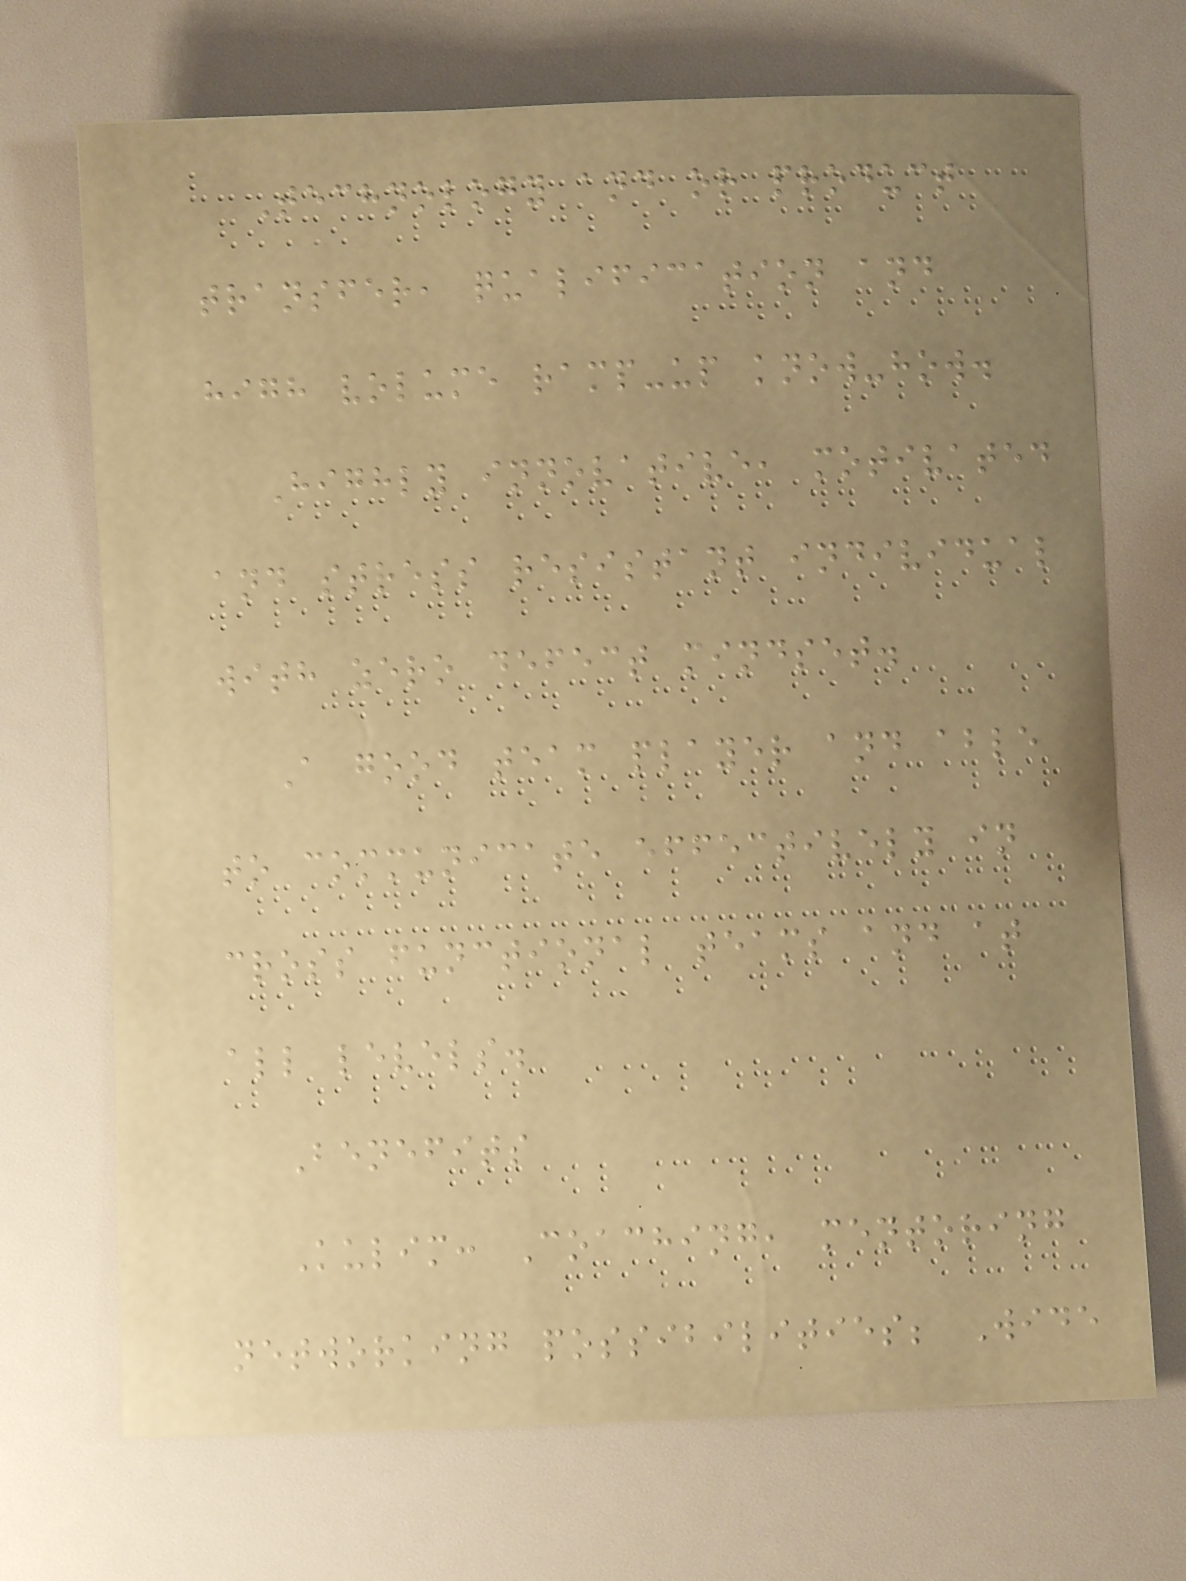Technology and or product
transfer, qualification and
high volume ramp-up know-how.
Highly innovative, motivated
and stress resistant individual
with zero defect mindset.
A good team player and able
to communicate effectively in
cross functional teams and at
all levels.
Benefits
Kulim: Coaching, mentoring
networking possibilities; Wide
